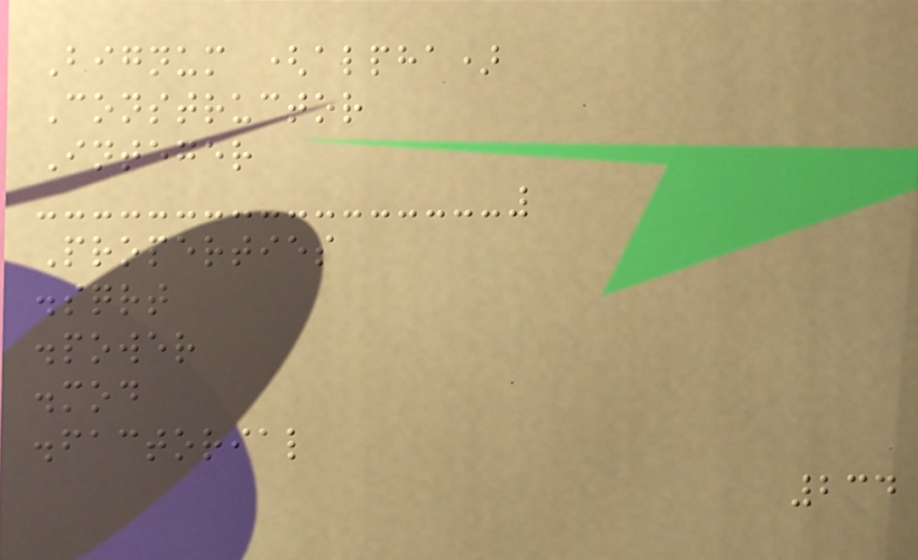Bignum (alpha)
Constructor
Integer
Properties
.sqrt
.power
.mod
.factorial
234
